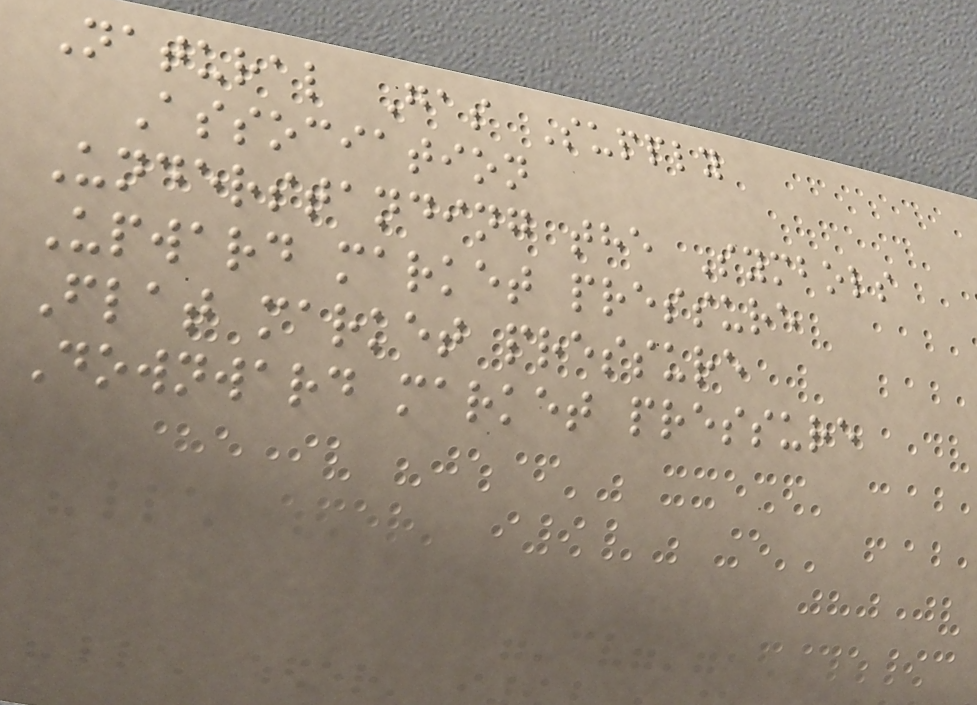Natural Gas Supply
Association
Understanding the Symbols
Upward market pressure
Flat market pressure
Downward market pressure
